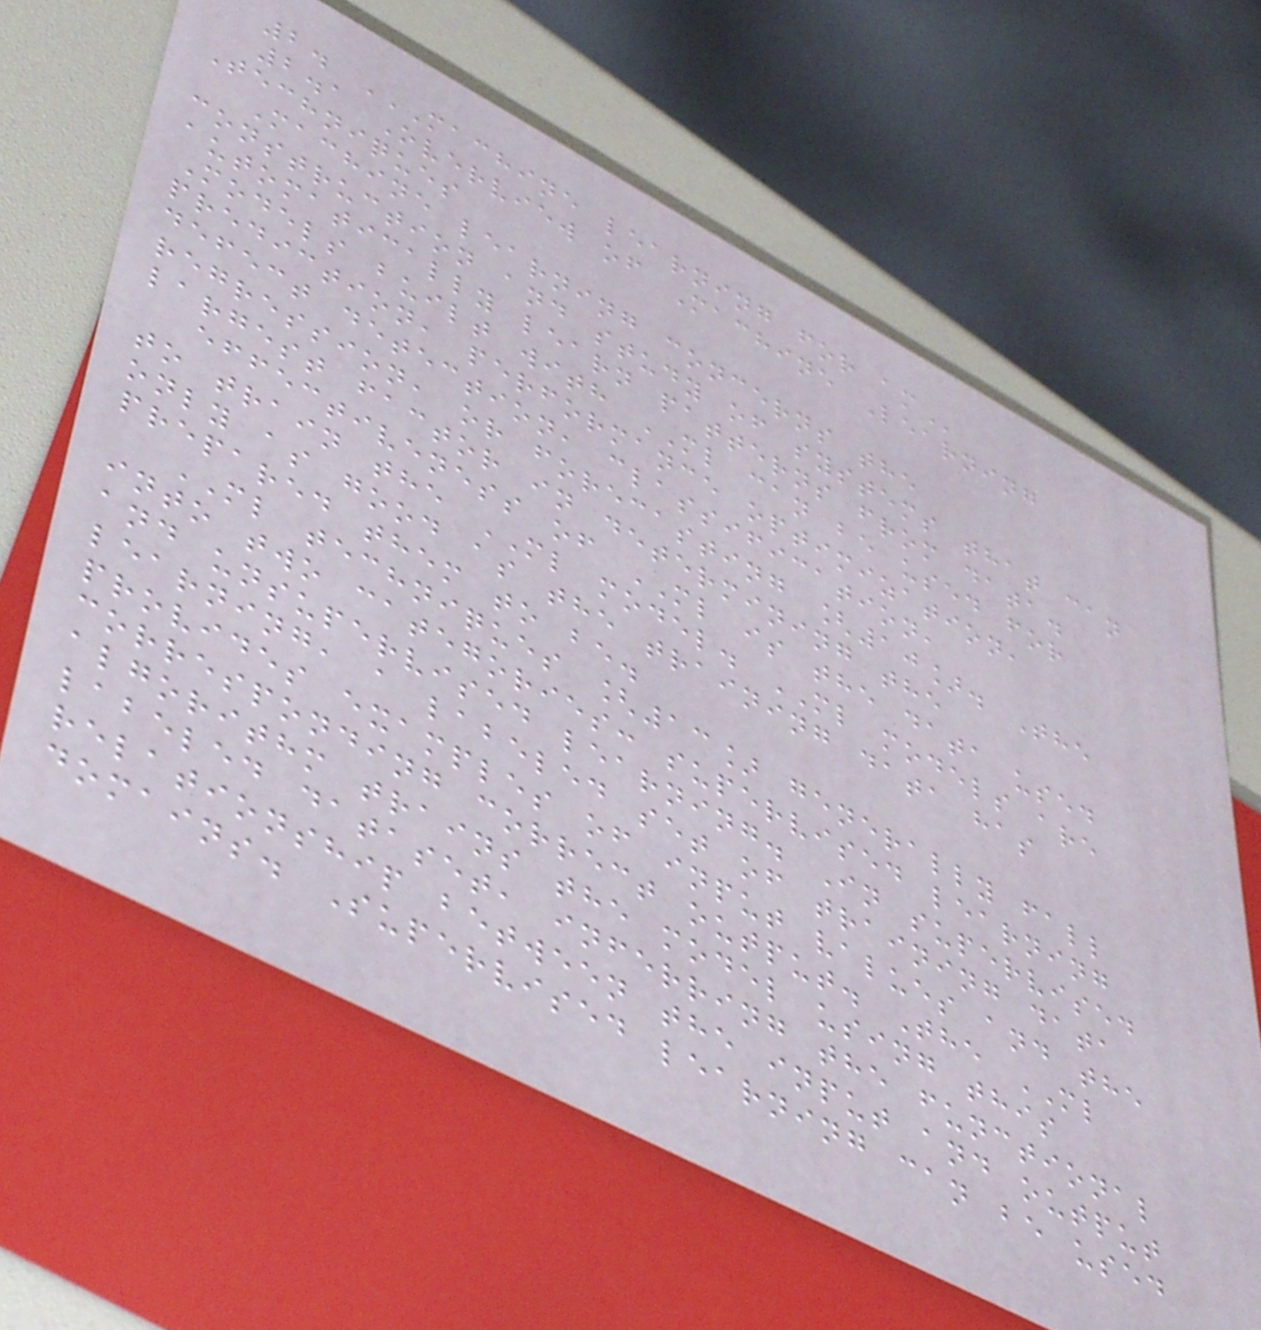2. MACHINE LEARNING FOR AM
2.1 Overview of Machine Learning
Techniques
Machine learning concerns the
construction and study of systems that can
automatically learn patterns from data.
Models built with ML can be used for
prediction, performance optimization,
defect detection, classification,
regression, or forecasting [10]. The
largest factor in determining the
effectiveness of ML is the data used
to train the ML model. ML models are
only as good as the training data has
prepared them to be.
ML techniques [13] generally fall
into two categories: supervised learning
and unsupervised learning. In supervised
learning, a labeled set of training data
provides examples of input values and the
corresponding correct output. The ML
algorithm trains the model using this
labeled dataset, inferring the functional
relationship between the input and output
domains. Supervised learning can be used
